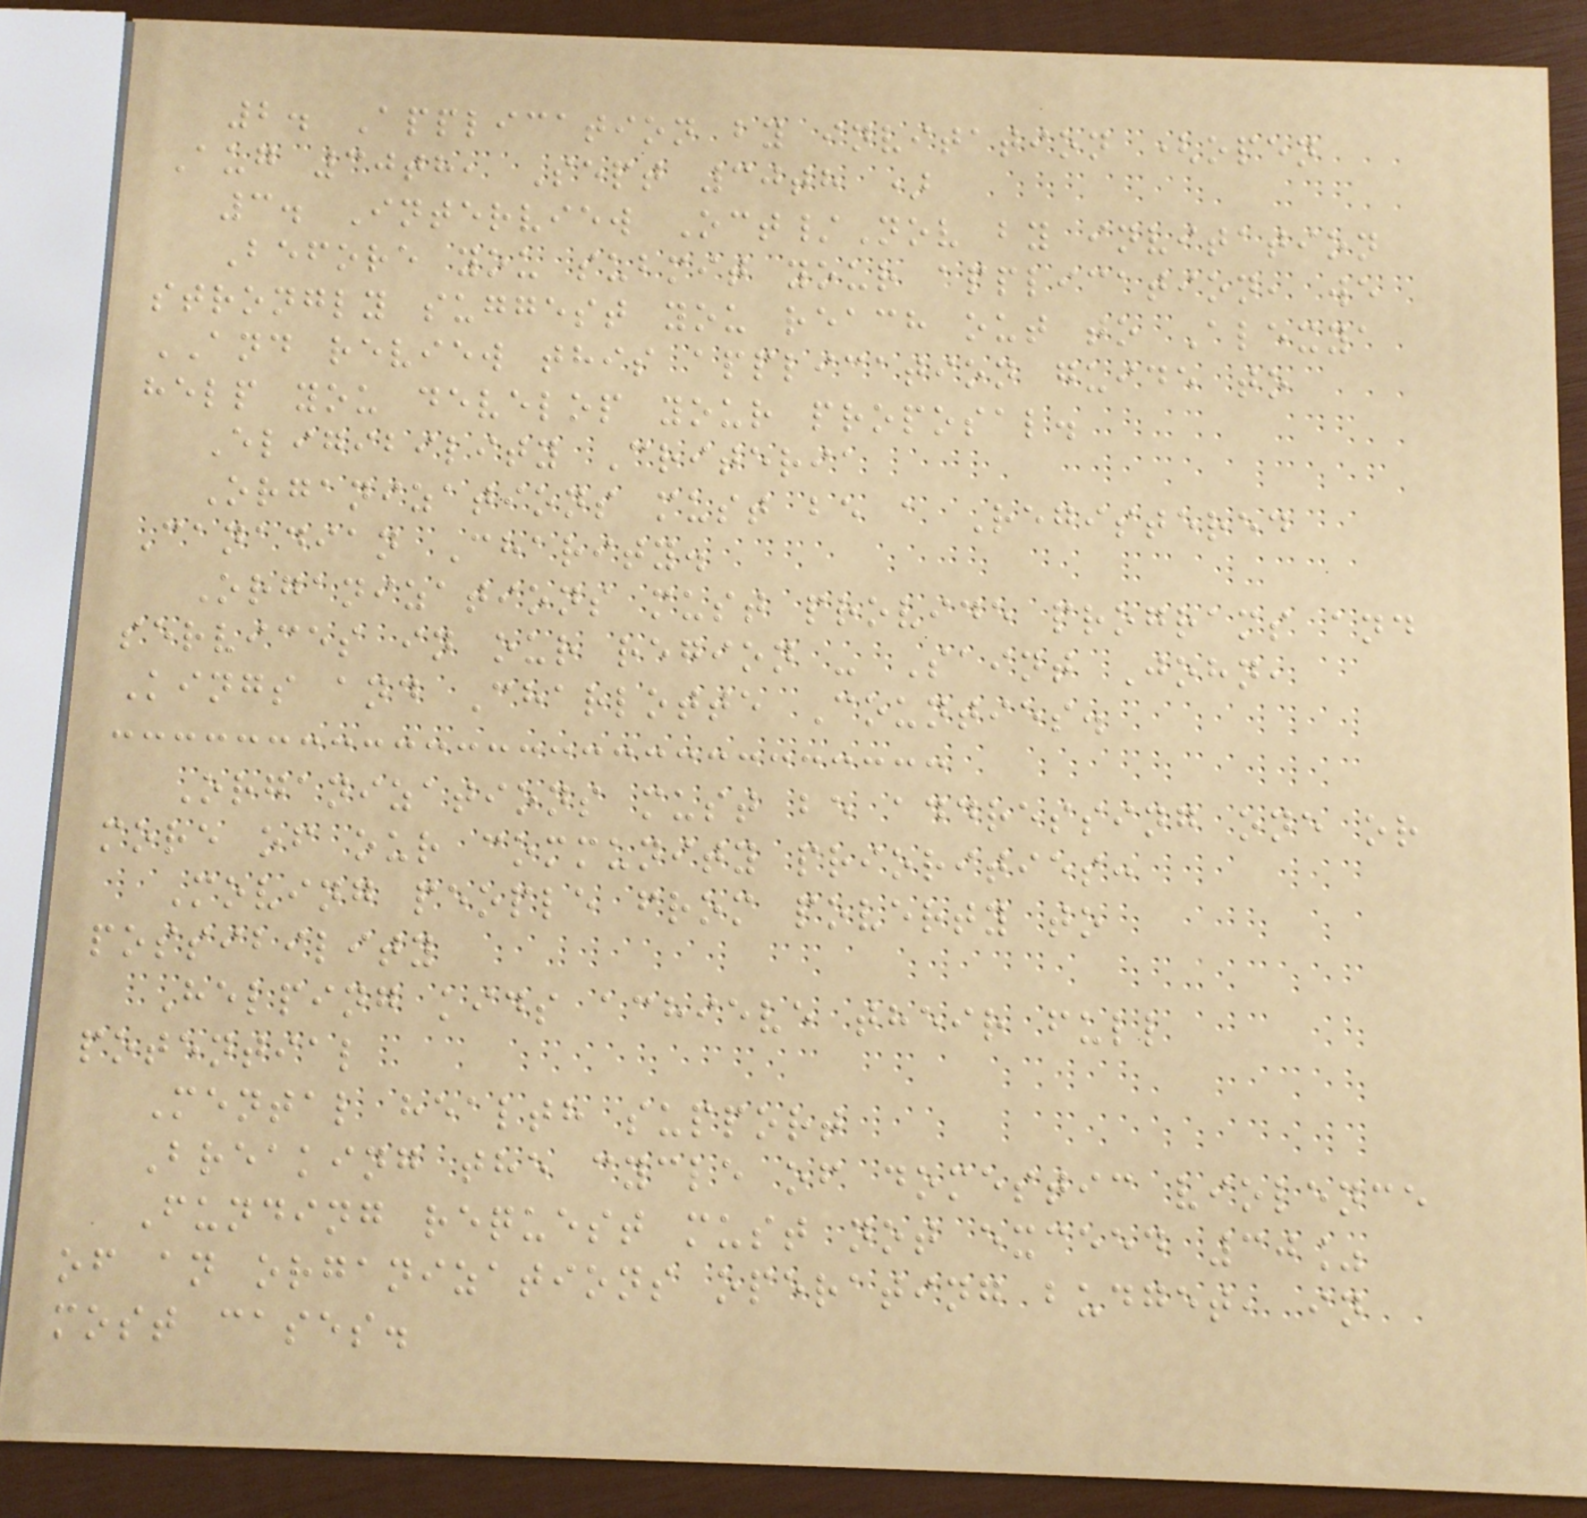2. Application by invitation (open
Aug 30th, Sept 30th )
3. Interview Oct/Nov by invitation
Before you submit your application, we
strongly suggest you reach out to Alexya
AND review this application guide to
help you develop your proposal.
Eligibility Criteria
Organizations must be a Registered
Canadian Charity.
Organizations must provide programs and
services in our region - Saint John,
Kings and Charlotte Counties.
Organizations must be addressing one or
more of our community priorities:
Moving people from poverty to
possibility
Helping kids achieve their full
potential
Mental health support
Breaking the cycle of domestic violence
Funding request must not exceed 30%
of an organizations operating budget, in
most cases.
